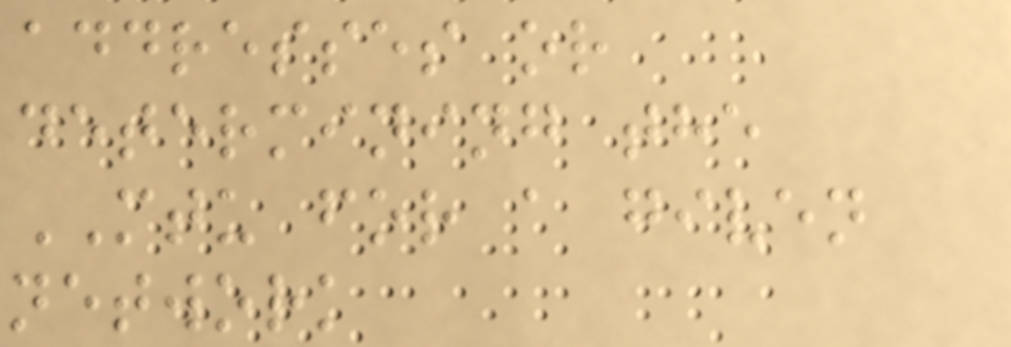addresses or
determining the
MTU for a given
network
